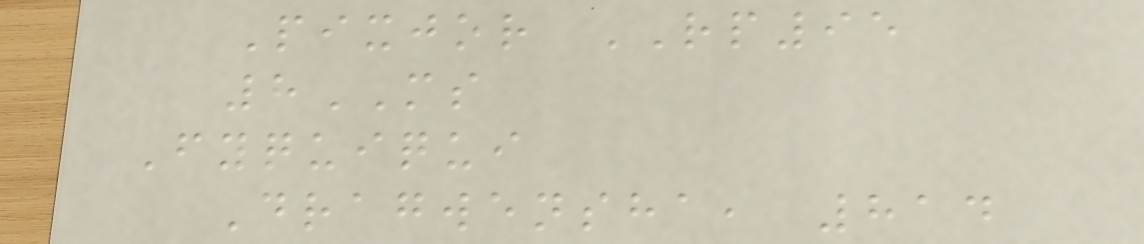Pixjor RP95
8MS
Fyquiqui
Dragwensha, 814
